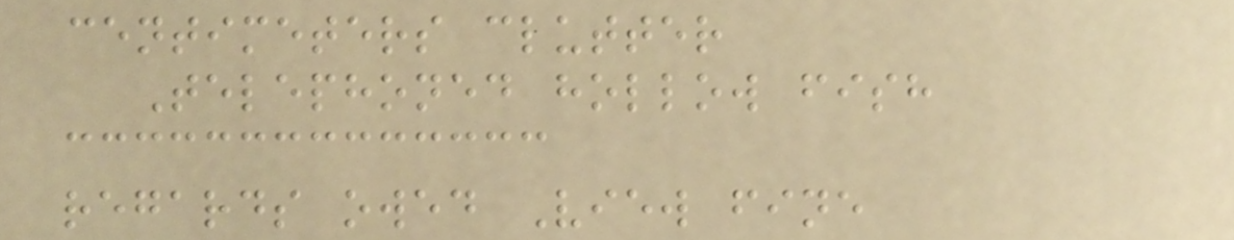centimeters clutter
Telephoned hollow fish
regards owed View fine
